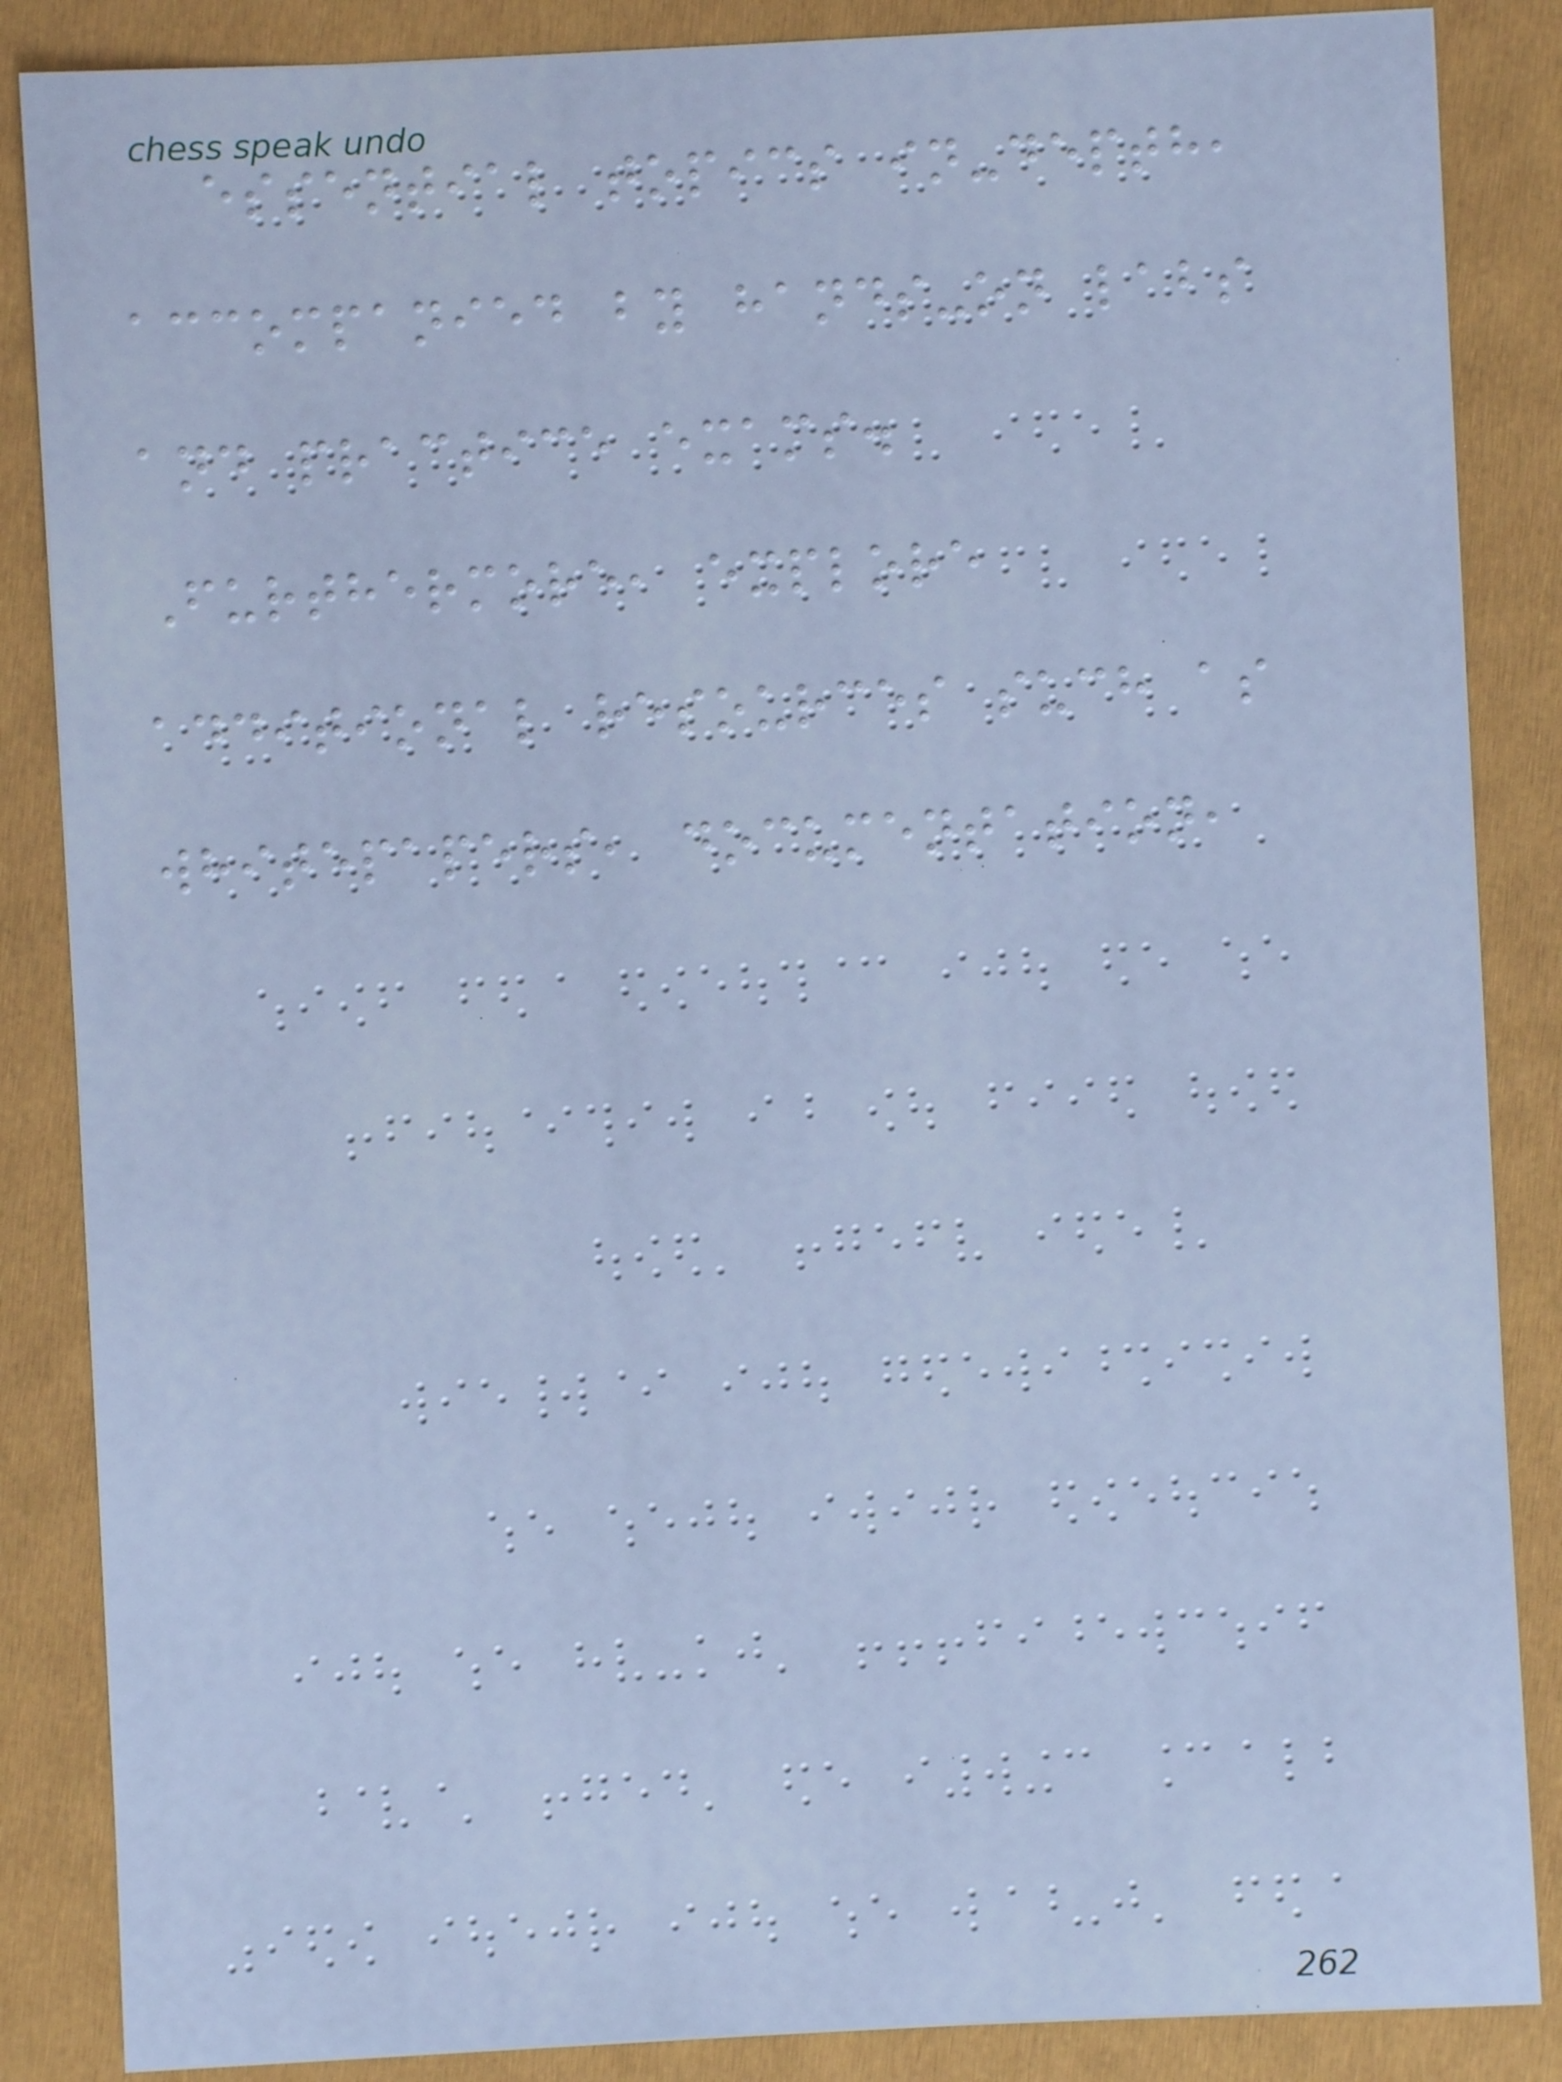essential topics in-depth,
accompanied by hands-on labs
and practice exams.
Furthermore, explore
additional resources such as
whitepapers, documentation,
